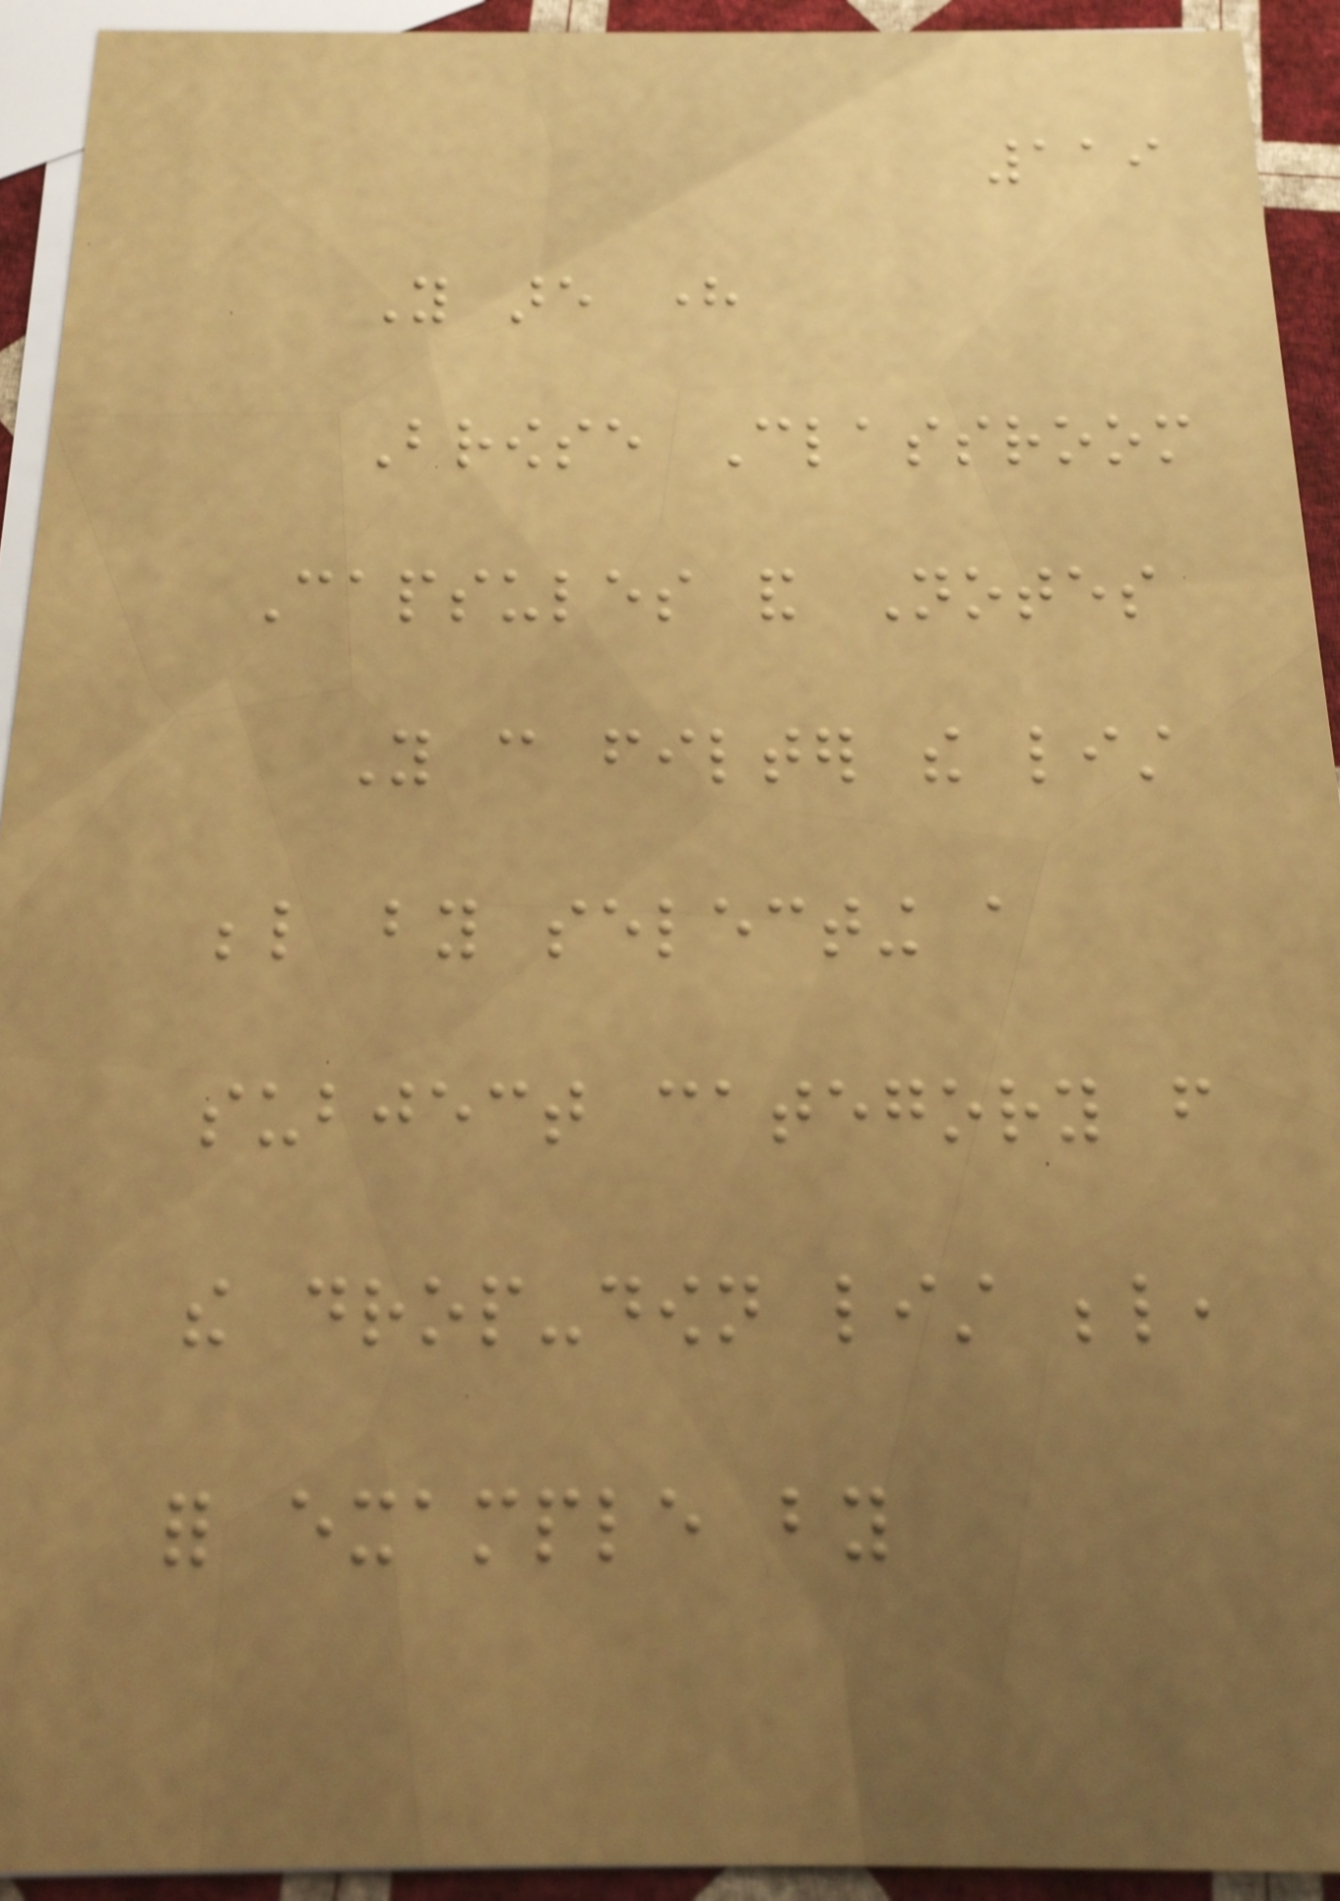119
You are here
Browse Classroom
Capsules and Notes
You can filter the list
below by selecting a
subject category from
the drop-down list below,
for example by
